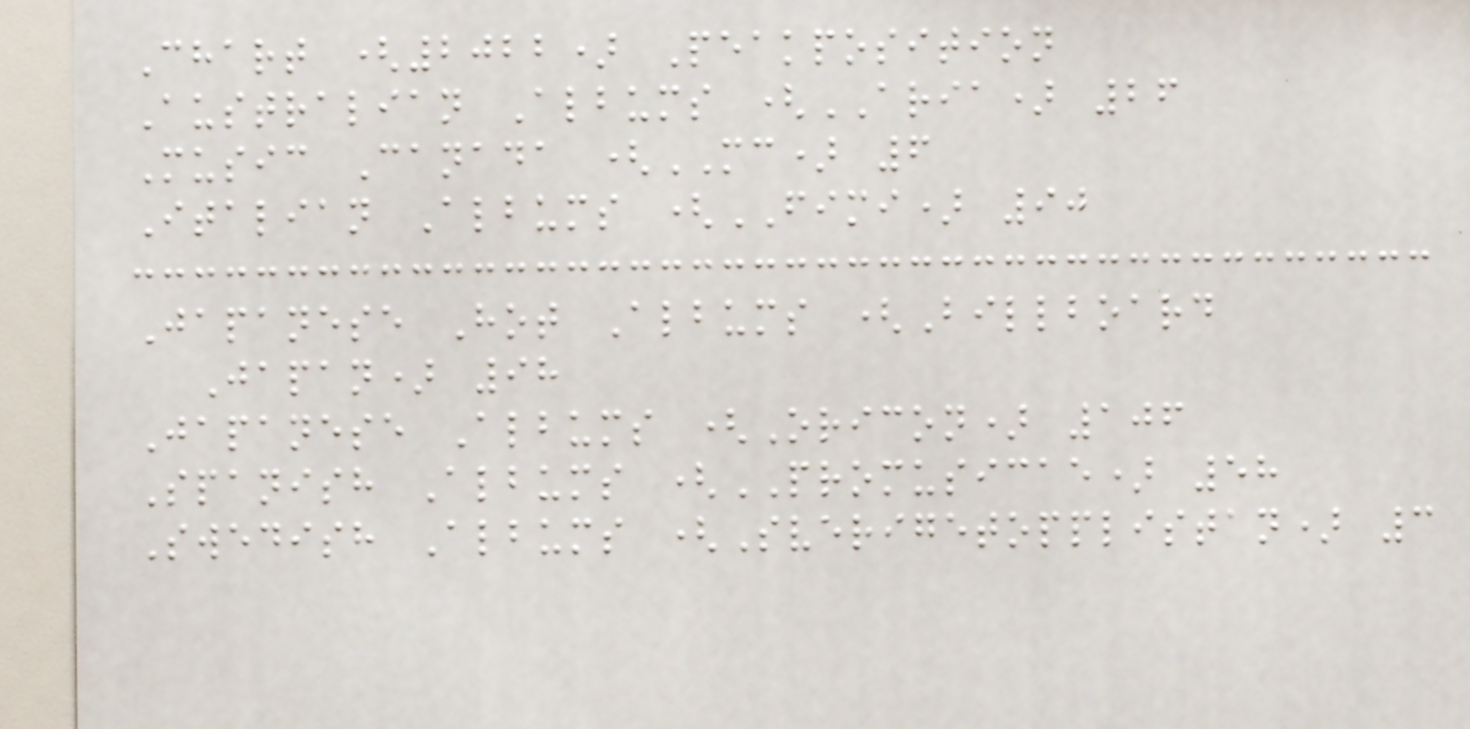Chart (2022) Peakposition
Australian Albums (ARIA) 26
Music Canada (MC) 6
Italian Albums (FIMI) 90
Japanese Hot Albums (Billboard
Japan) 98
Japanese Albums (Oricon) 106
Spanish Albums (PROMUSICAE) 58
Swedish Albums (Sverigetopplistan) 3
